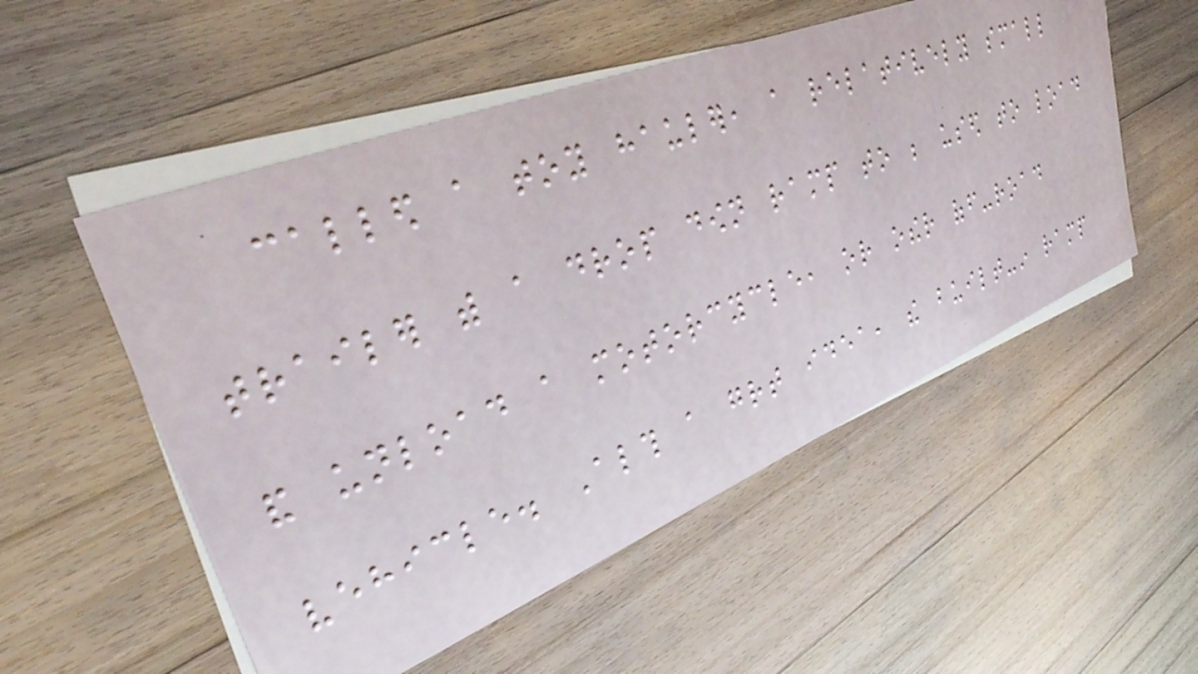called a toy hauler, a relatively small
trailer with a drop down ramp to be used to load
and unload a motorcycle, or other off-road
vehicle. Although a great idea, the built-in ramp
